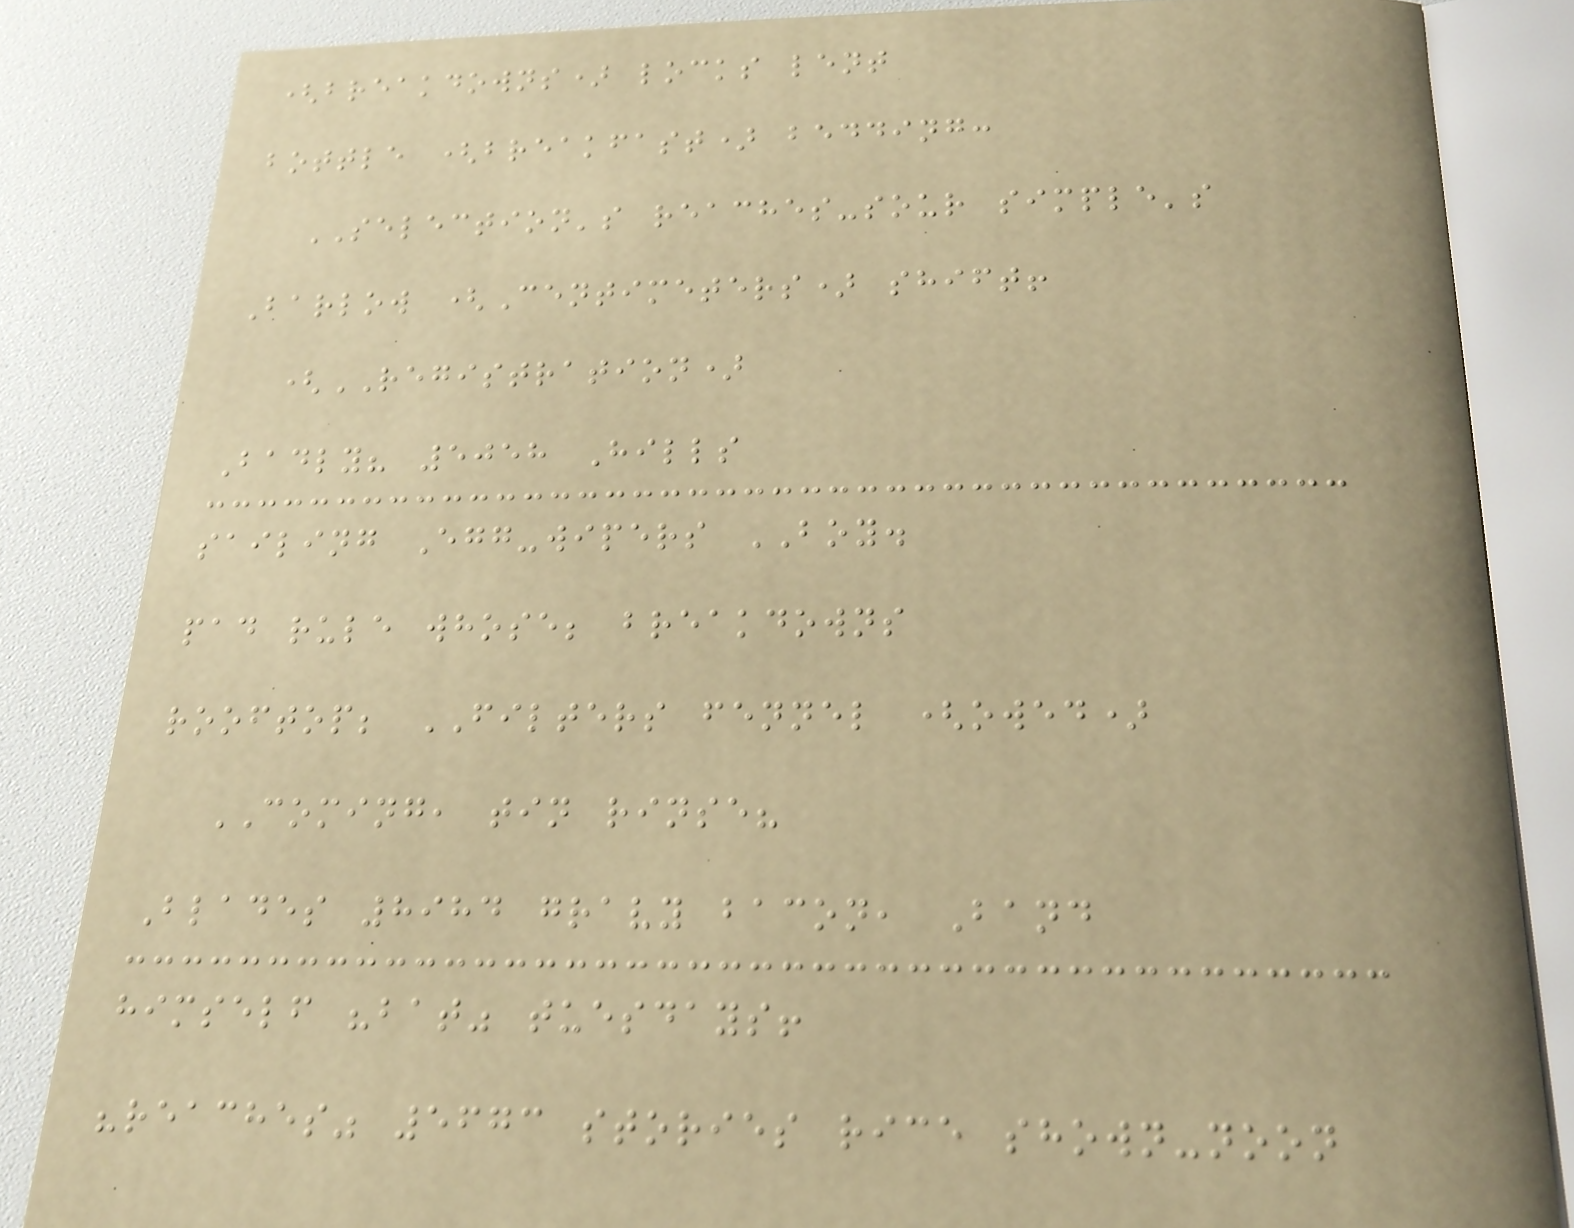(breakdowns) locks lent
bottle (breakfast) bedding:
SELECTION's reaches-sour simple's
Barlow (Centimeters) shift!
(REGISTRATION)
Badly? 5058 Hills
sailing Egg-wipers BOY.
pad rule whose; breakdowns
rooftop; FILTERS fennel (owed)
COMING, tin rinse?
Blades 8984 gravy bacon, Band
himself "bat" tuesdays!
"reaches" 5673 stories rice shown-noon
